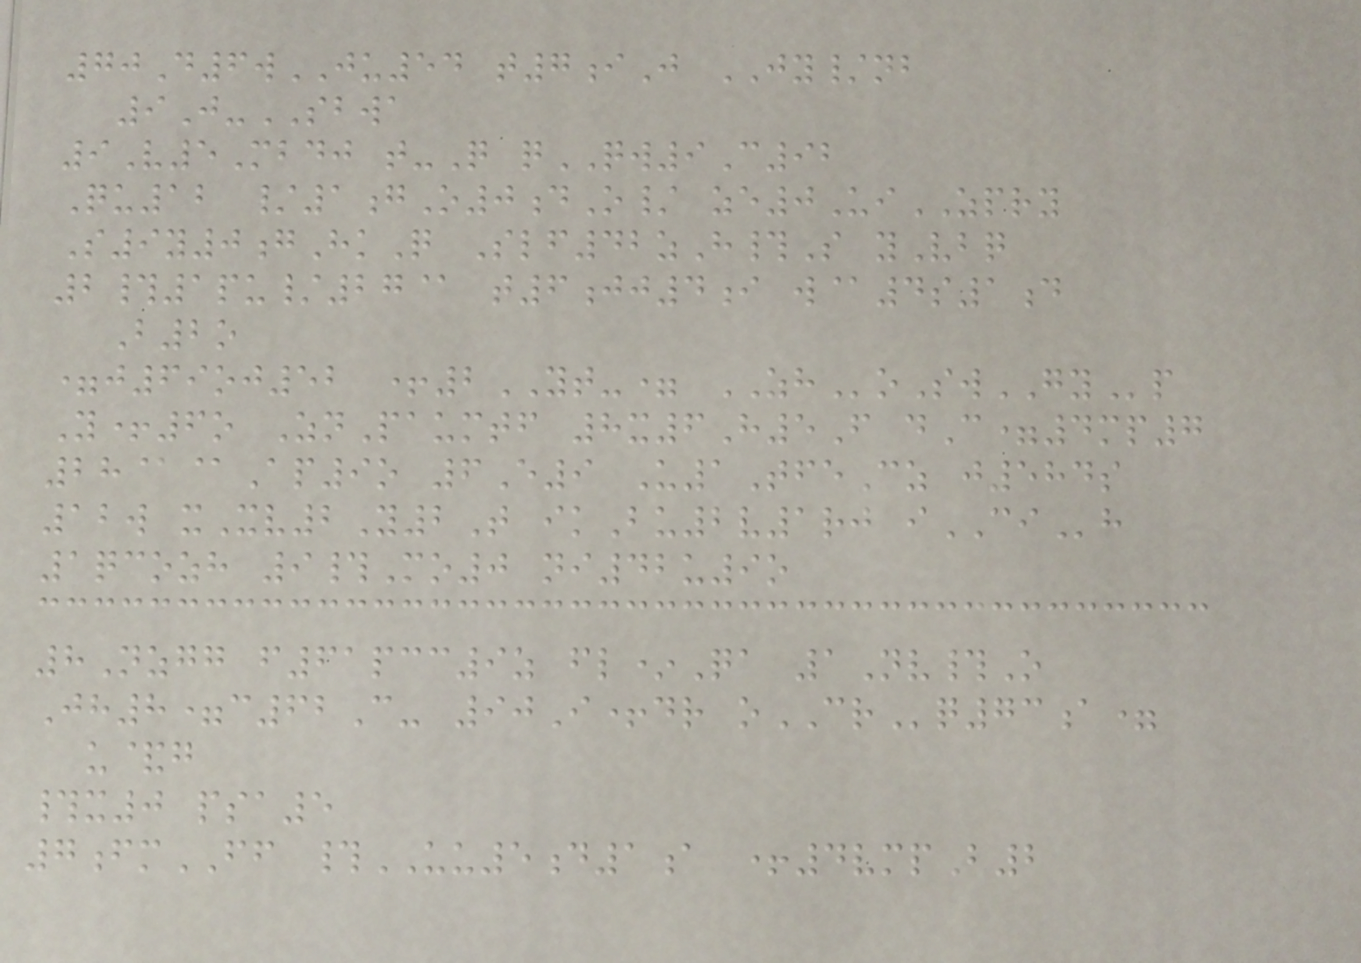70D6wJU54 t7iJ JY/nb
9J-SBWA
9V5Mbdj t-Q qQW9C92
Qu12 /1gO0dO/ ze0UiZPRY
S9y0gHkQ Slf42zH#S yVbq
2#1pu/27@ t6jj4i w@4s1d
B2o
=j69oj52 +2YT-= ZHoSwGYp
Y+6o ZnPaumtf 8x6H5F dC=4mp7
28@@Ap9o 6E9 U1TfeCz j584s
12w xXv2Y2T ikBu2v1rj iCIh
1qcozh 9#Mo0 ni42u9o
8Nzgg f61pcc9z fl*Qa 1Nv#O
Jh8=c62C- 90I+dr oCRq73a=
u&g
#x0 psa5
7fmFF #UU5d1a +4vmpB2
